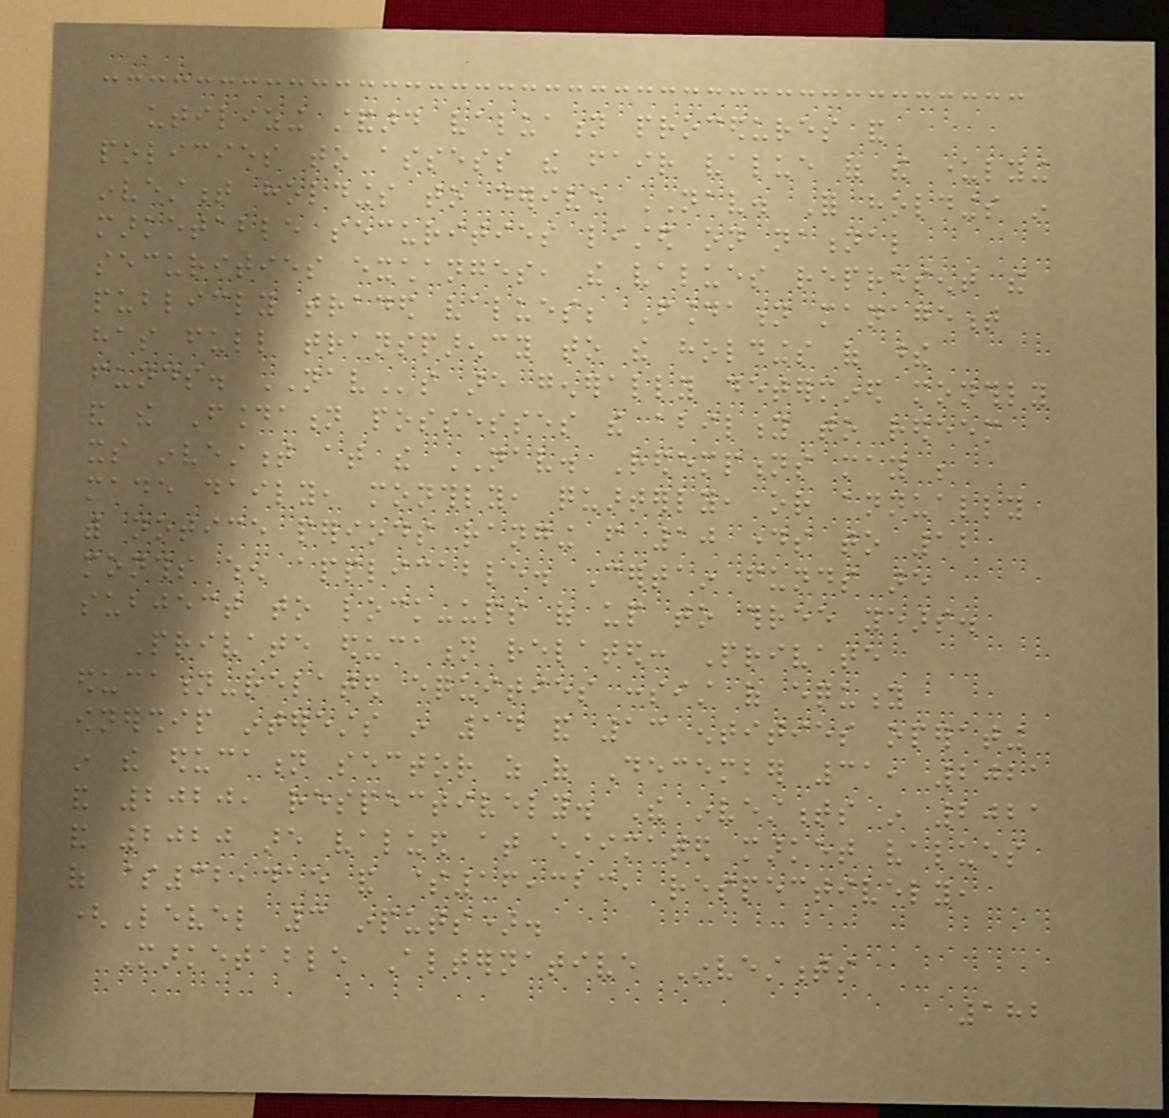utilizing standard valuation procedures and
policies to assess the fair value of the underlying
investment holdings to derive NAV. For holdings in
marketable securities listed on national
securities exchanges, the values represent the
publicly traded values; Foundation management
has full transparency to the holdings of these
funds. NAVs are generally determined monthly
and the Foundation possesses the ability to redeem
its investment at the NAV. Redemptions may be
made daily, monthly, quarterly, or annually
with notice periods ranging from 10 days to 12
months when applicable. Certain funds are
subject to lock-ups of up to three years.
Private education related: Private
education-related equities consist of equity
ownership interests in 14 and 13 entities operating
in the education sector as of December 31, 2021
and 2020, respectively. The investments in 2021
and 2020 are valued at estimated market values
of $32,415 and $16,323, respectively,
(Level 3 inputs).
Marketable Alternative Investments
182
